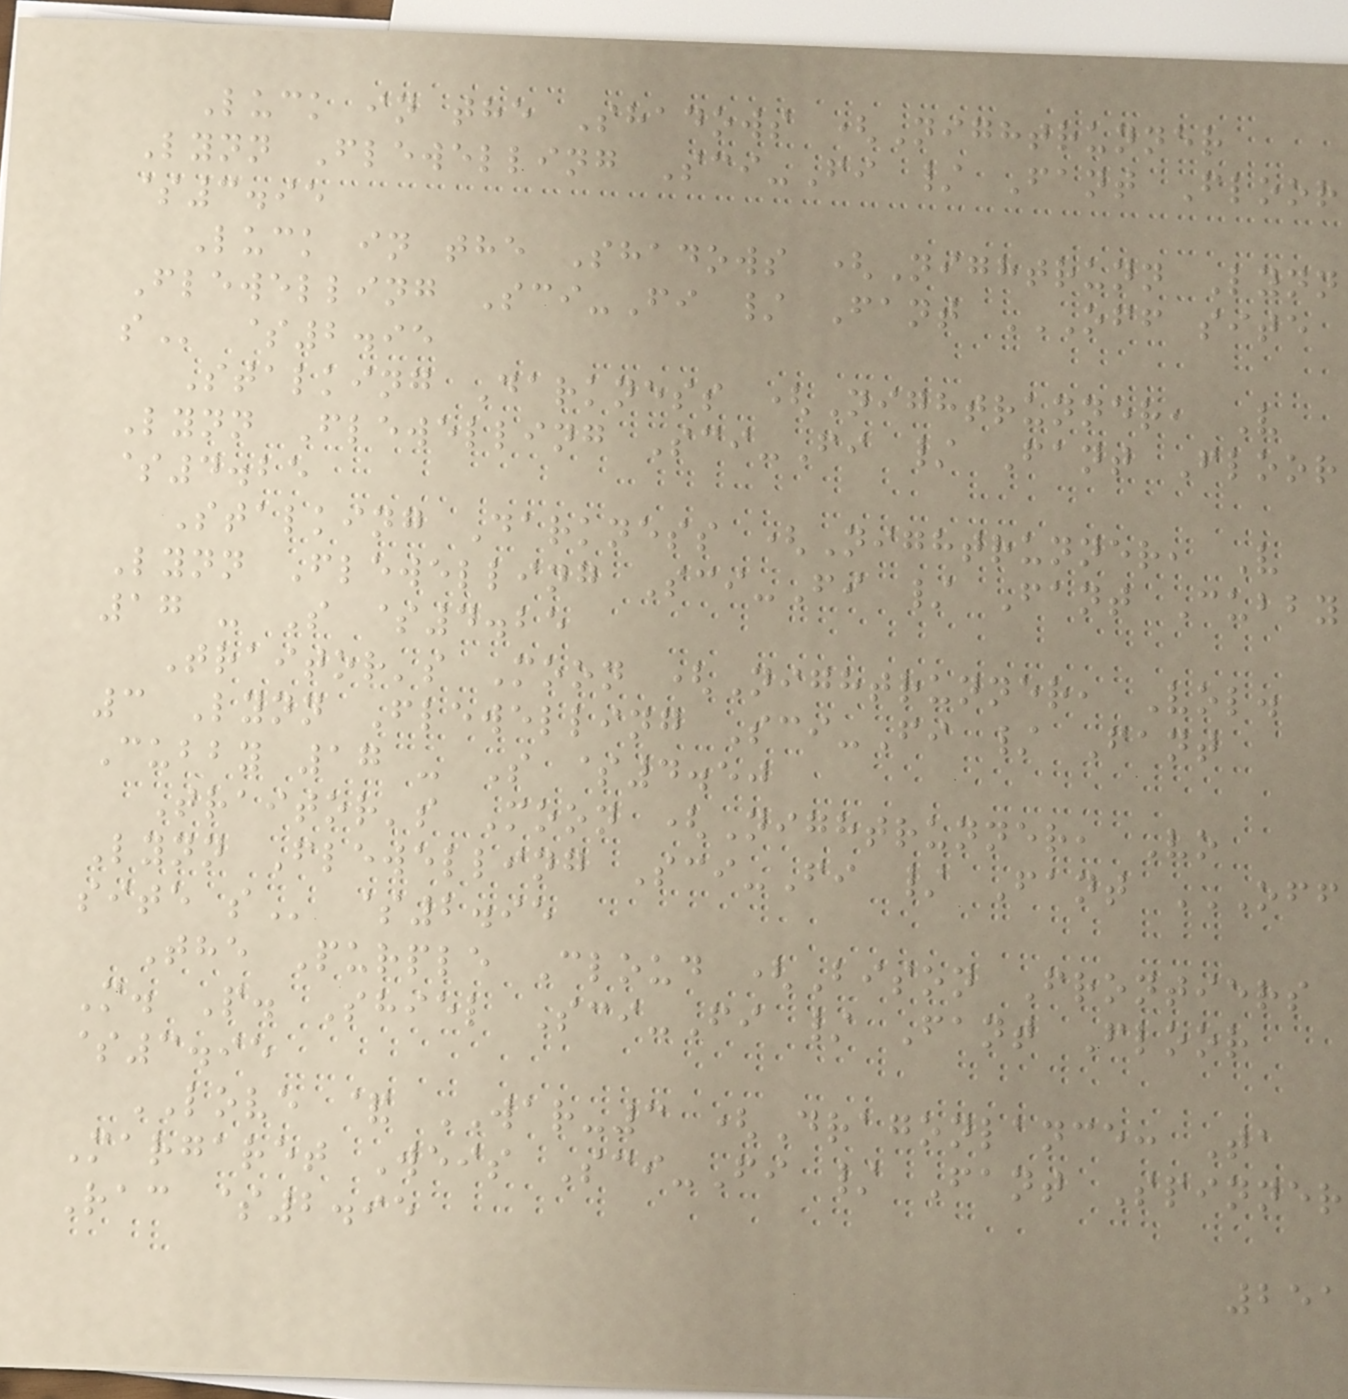Luck in the Shadows (Nightrunner
Lynn Flewelling Sci-Fi / Fant Floor
$3.95
Luck in the Shadows (Nightrunn Lynn
Flewelling Sci-Fi / Fant OFF SITE
S $2.95
Stalking Darkness (Nightrunner, V
Lynn Flewelling Sci-Fi / Fant Floor
$4.25
Stalking Darkness (Nightrunner, V
Lynn Flewelling Sci-Fi / Fant Cubby
17 - S $4.25
Traitor's Moon (Nightrunner, Vol.
3 Lynn Flewelling Sci-Fi / Fant
Cubby 17 - S $4.50
Traitor's Moon (Nightrunner, Vo
Lynn Flewelling Sci-Fi / Fant OFF
SITE S $2.95
The Purple Cloud (Bison Frontiers
M. P. Shiel Sci-Fi / Fant Floor
$3.95
LOVE & WAR-3 (Dragonlance: Ta
Margaret Weis Sci-Fi / Fant Spinner
Rac $2.95
251
